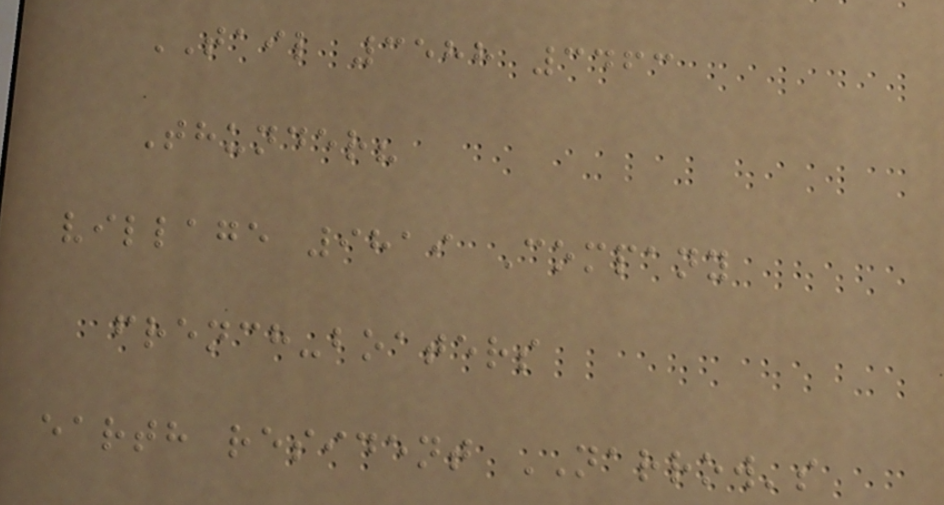TAIL 3588 3463
Thunder?
village 9819 Company
french-boaters
earth resident NARROW's
